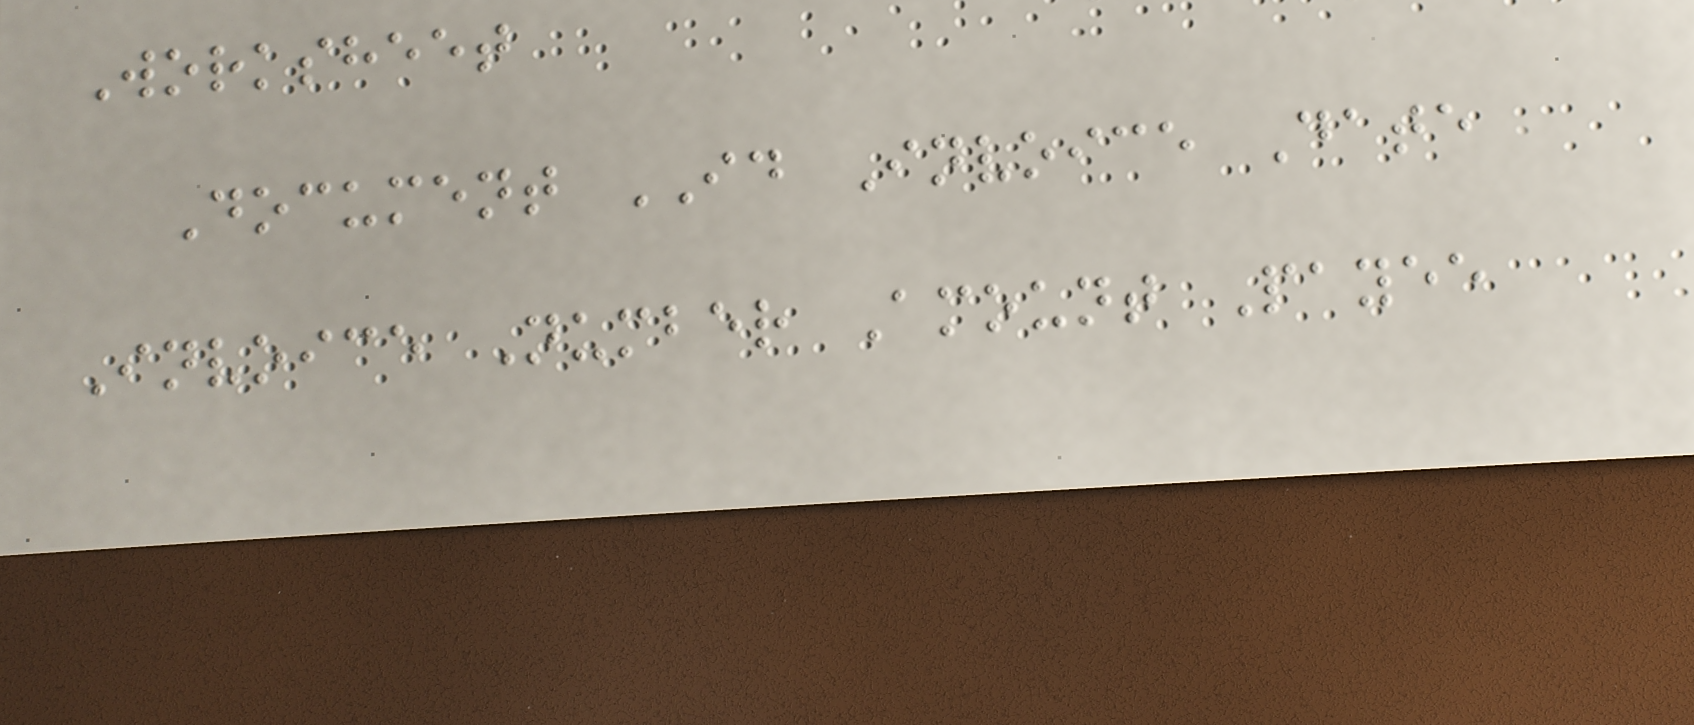Worksheet
Document ID Invoice Date
Invoice Number Amount Payee
